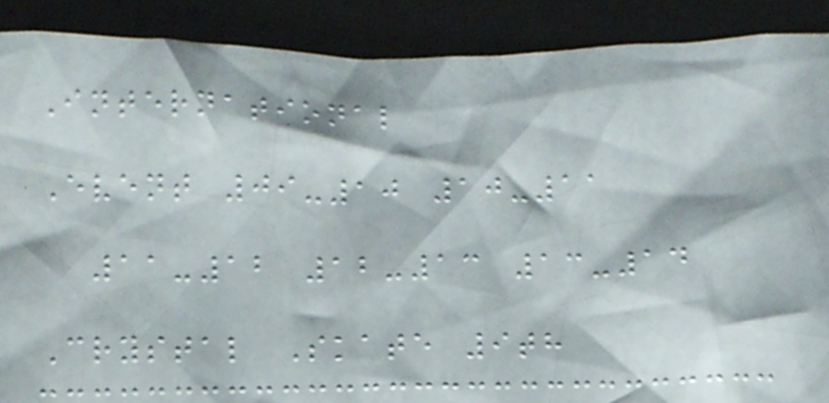International
Event 09-10 10-11
11-12 12-13 13-14
Crystal Skate 9th
